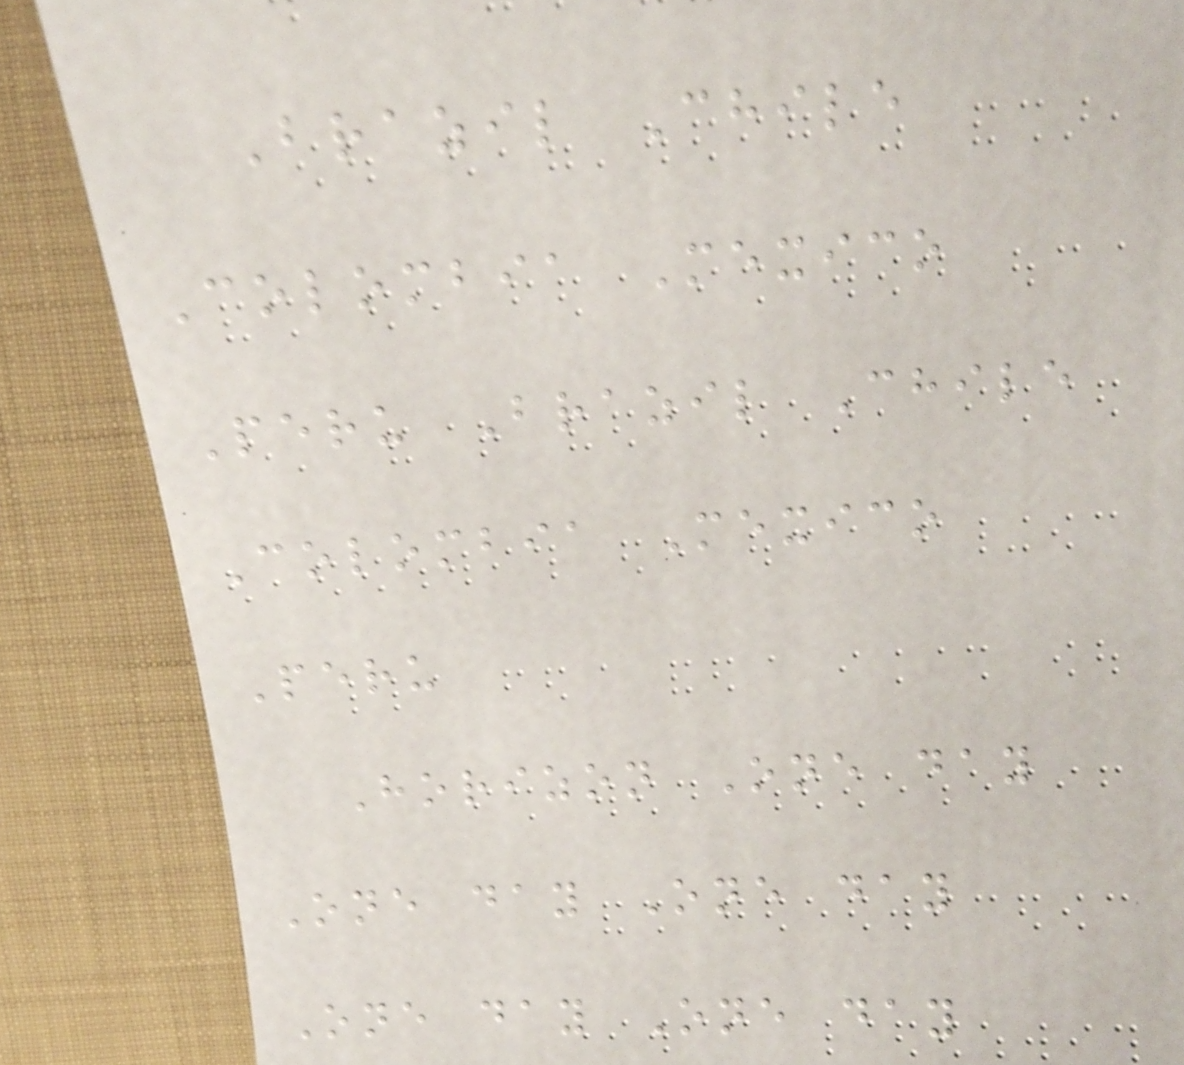Brazil Chile
Colombia Mexico
Peru Brazil Chile
Colombia Mexico
Peru
Horizon One day
One day One day
One day One day
